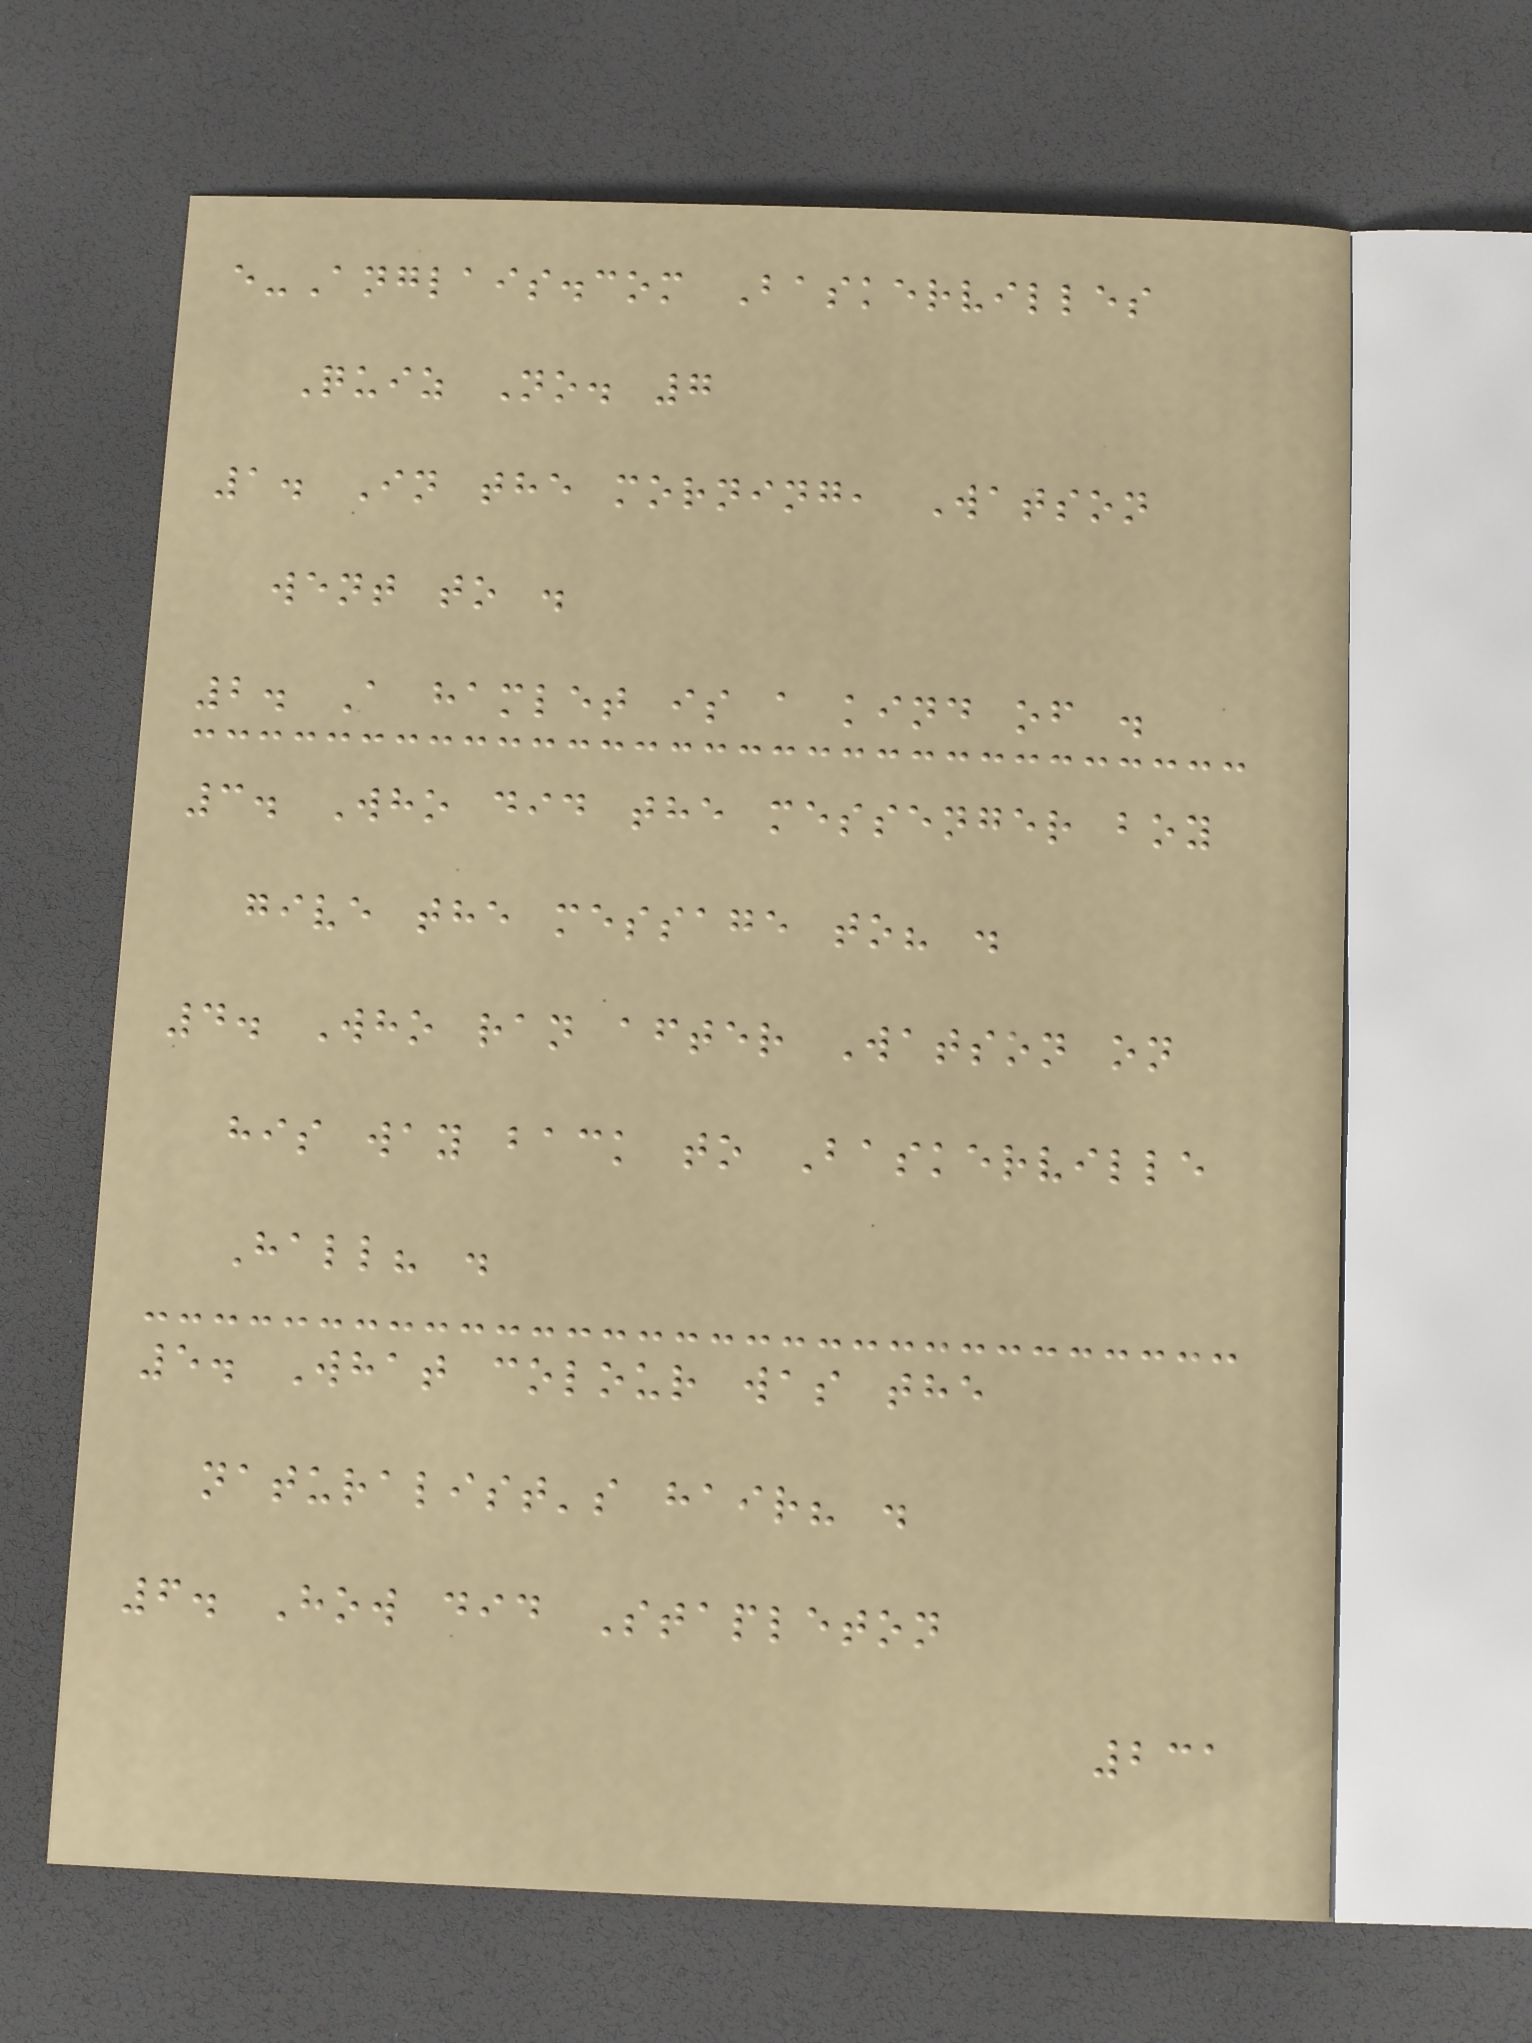e-Anglais.com Baskervilles
Quiz No. 7
1. In the morning, Watson
went to .
2. A hamlet is a kind of .
3. Who did the messenger boy
give the message to? .
4. Who ran after Watson on
his way back to Baskerville
Hall? .
5. What colour was the
naturalist's hair? .
6. How did Stapleton
231
